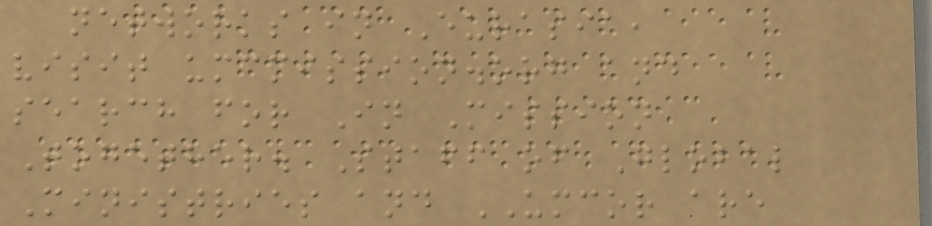networks in Eurasia,
visit umcmission.org and
search for In Mission
Together. Staff of Global
Ministries and UMCOR are
